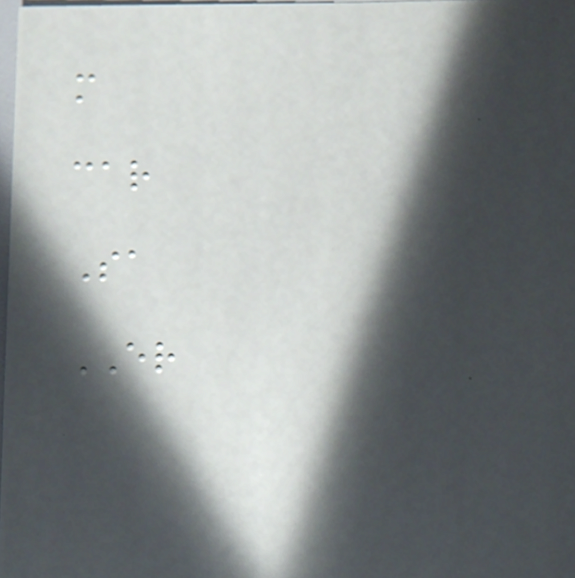m
car
Sa
ER
